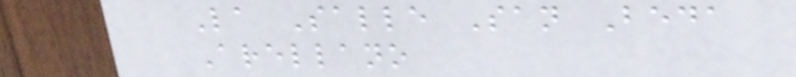La Salle San Beda
Arellano
